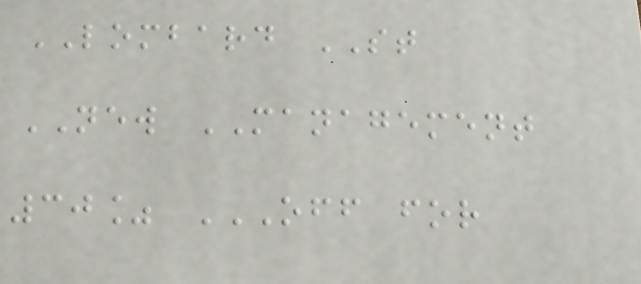LOMBARD ST
NEW MANAGEMENT
30% OFF FOR
